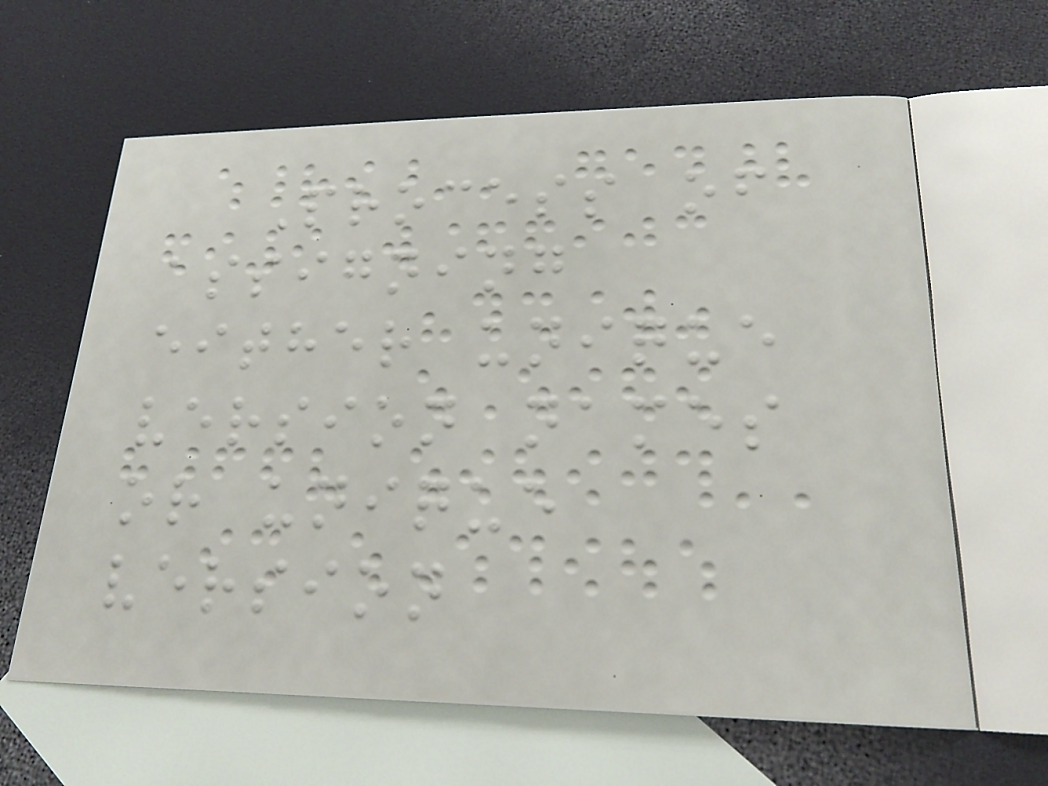Process of
assigning
either unique
version names
or unique
version
